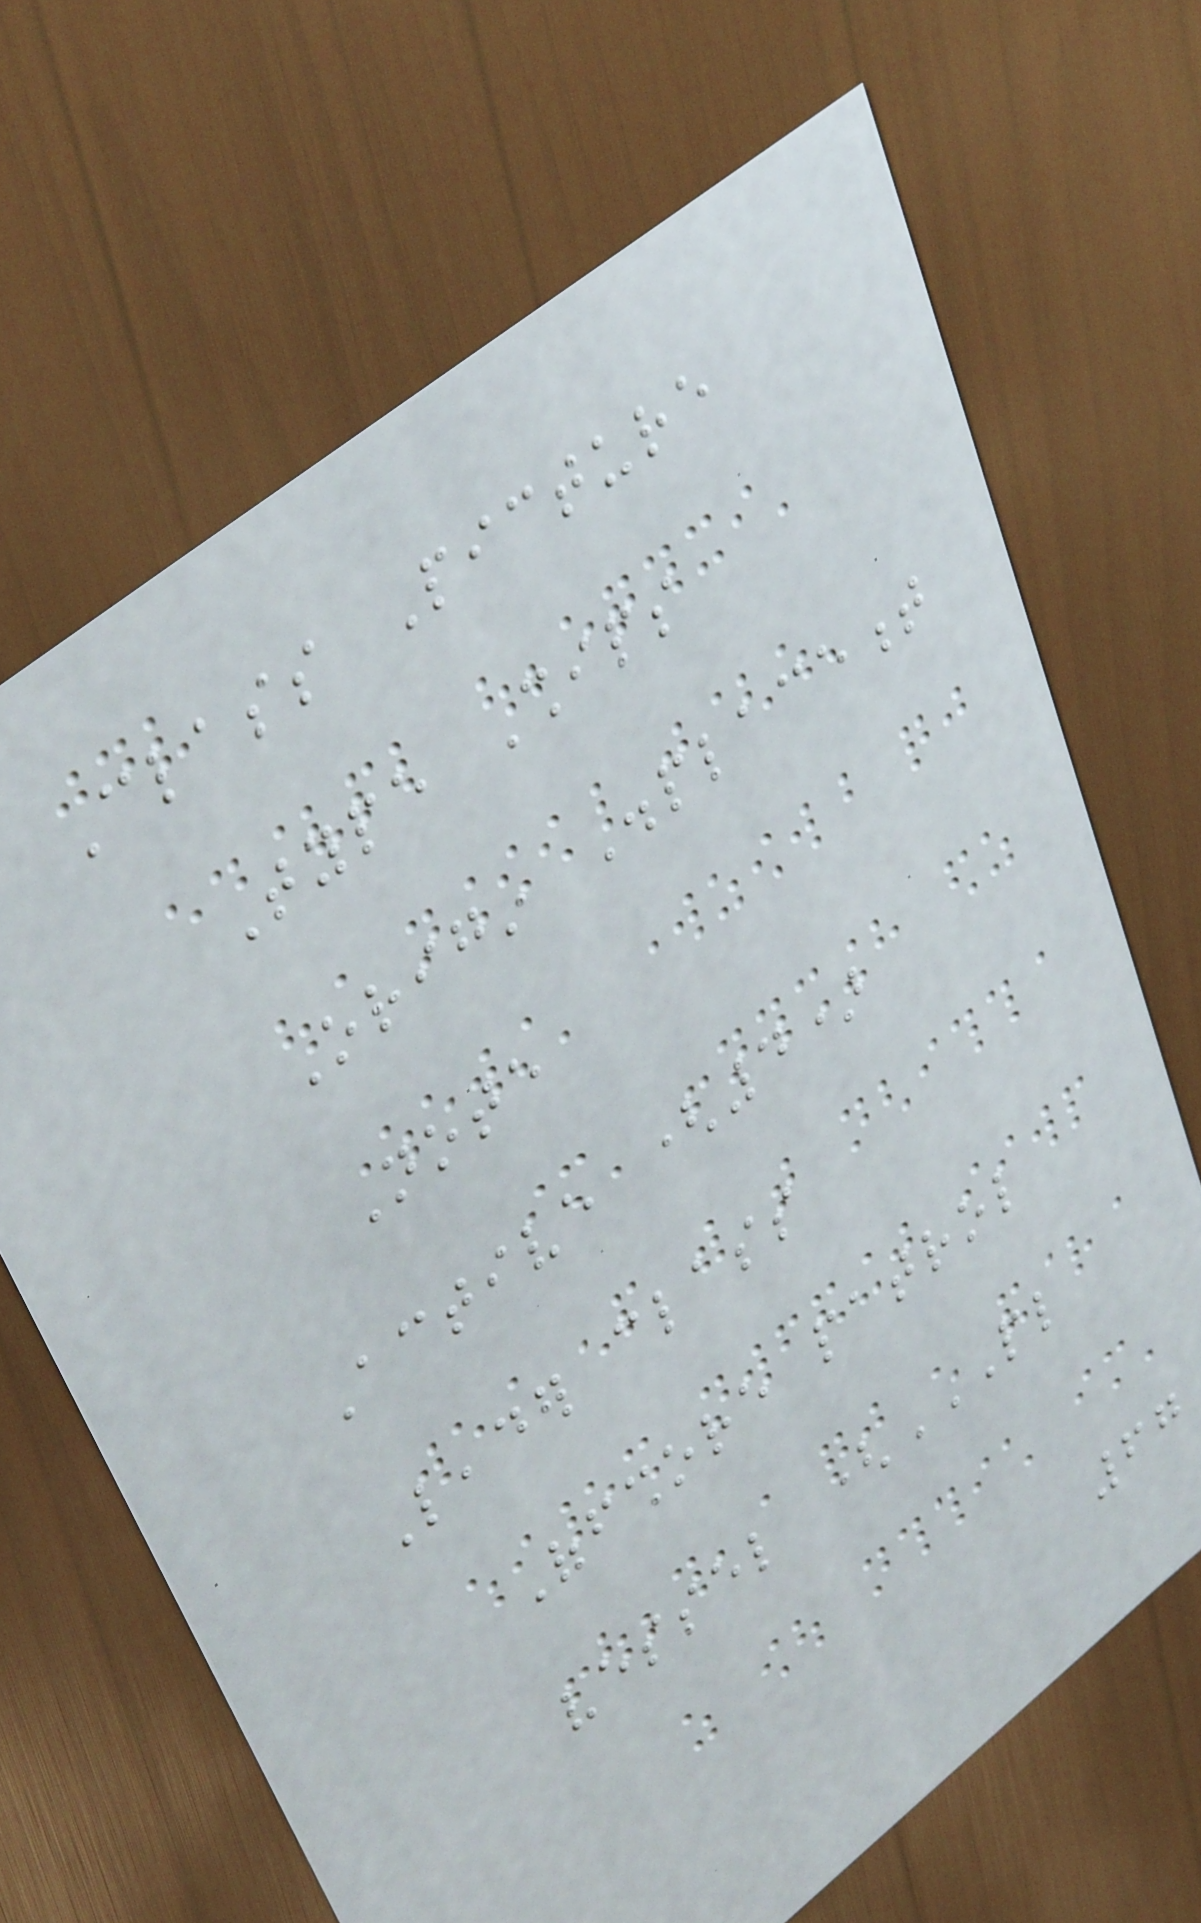Class Picture
Type Ships
Origin Displacement
Note
Active (4)
Leader class
Offshore patrol
vessel (PL
67
